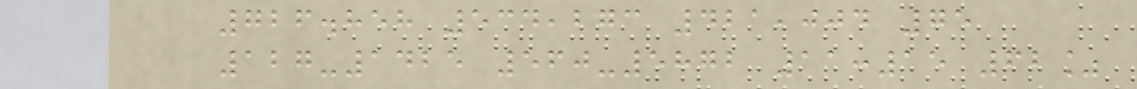726.858 534,273 421,004 75
127-1425 560-5872 11:15 62%
